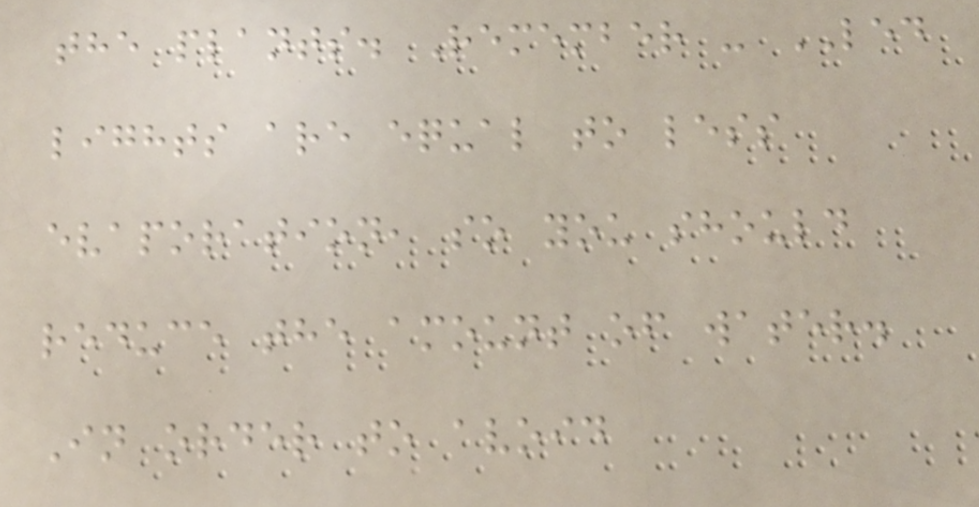the plants. Remember - LED
lights are equal to less
evaporation, so you should
reduce the amount of water.
In order to avoid
